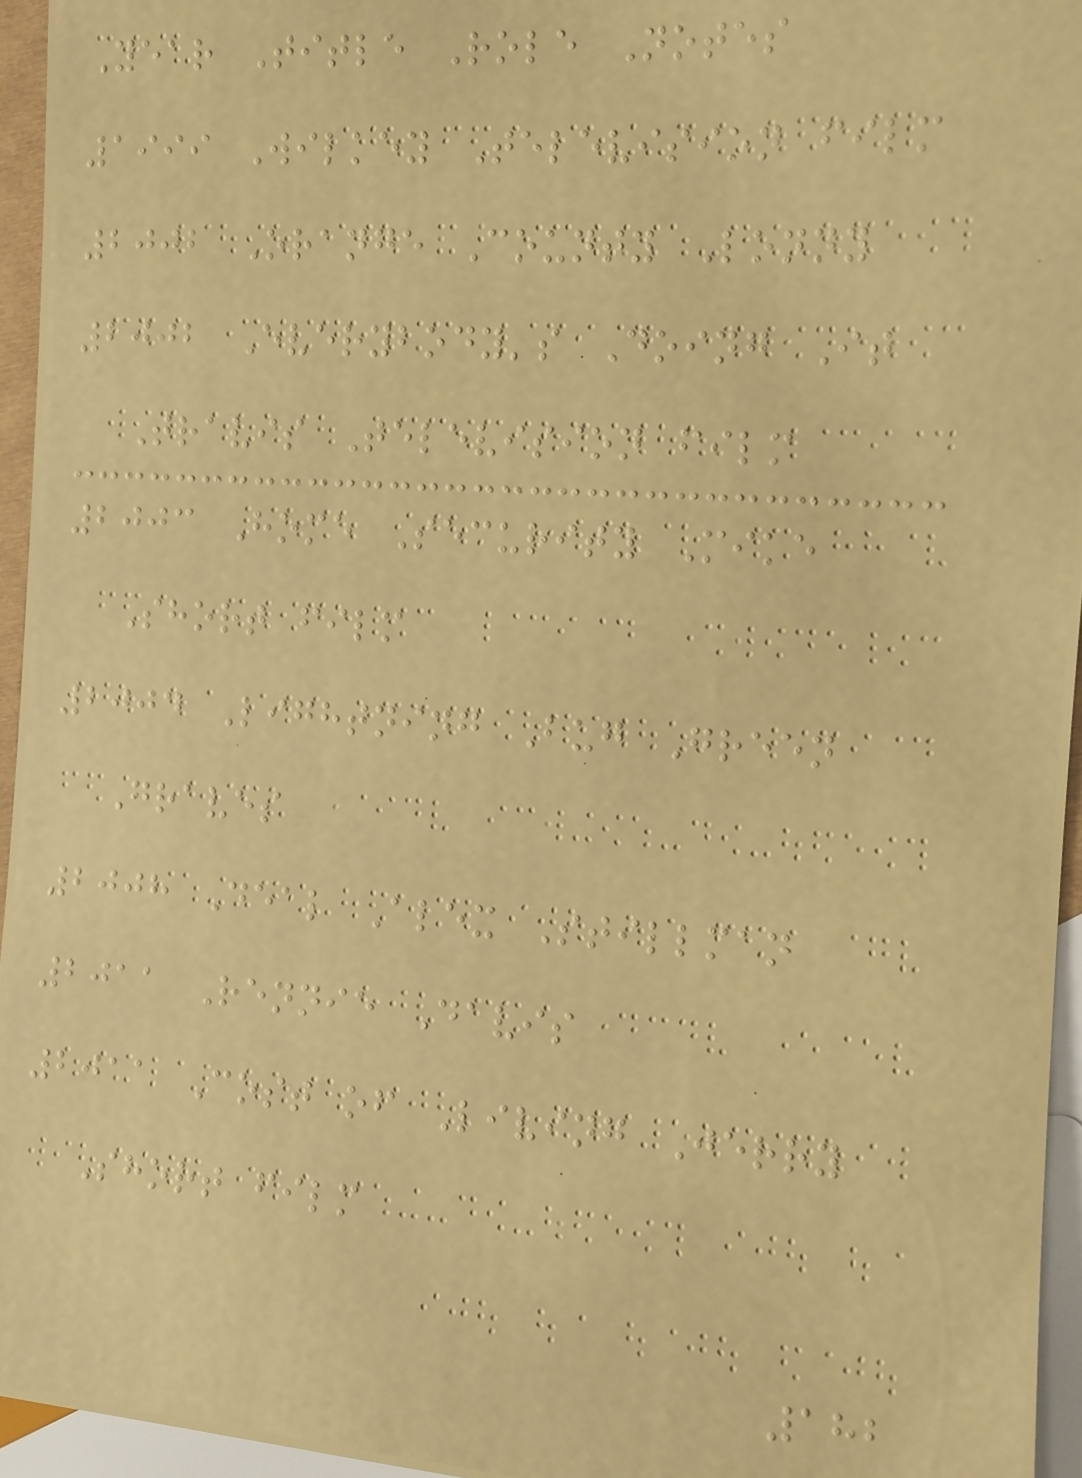Year Title Role Notes
1999 Wilkey Television film
2002 Orange County Lonny
2002 Everybody's Doing It
Travis Television film
2003 Home Security Mike
Short film
2004 Lightning Bug Green
Graves
2008 Deal Alex Stillman
2011 Rennie Davis
2011 Cost of Living Jerry
Short film
182
